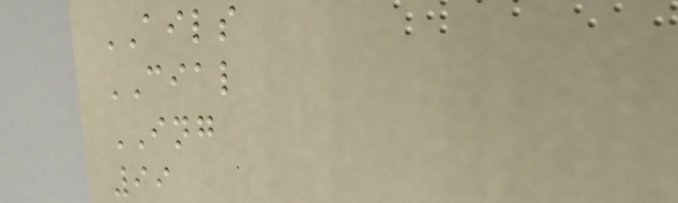AILS
CIAL
ING
99
